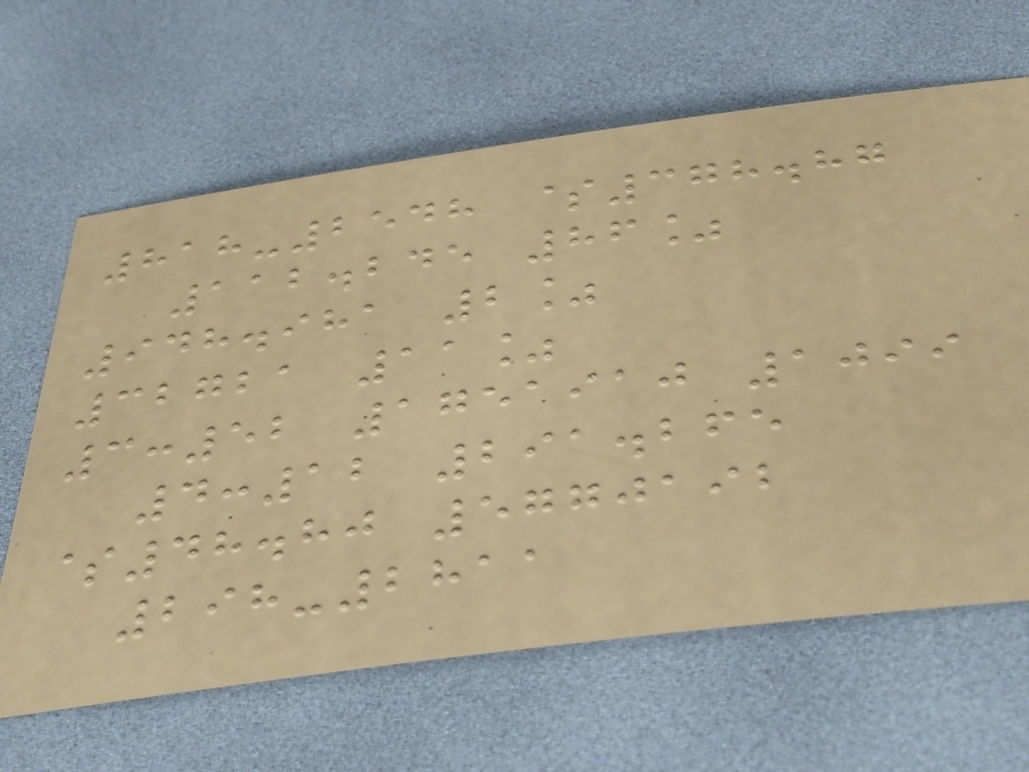818-2548 $378.87
112.245 86%
948.981 2%
32721 11%
3:52 1751910 1099
4:12 291.265
$48.80 5770192
298-2811
